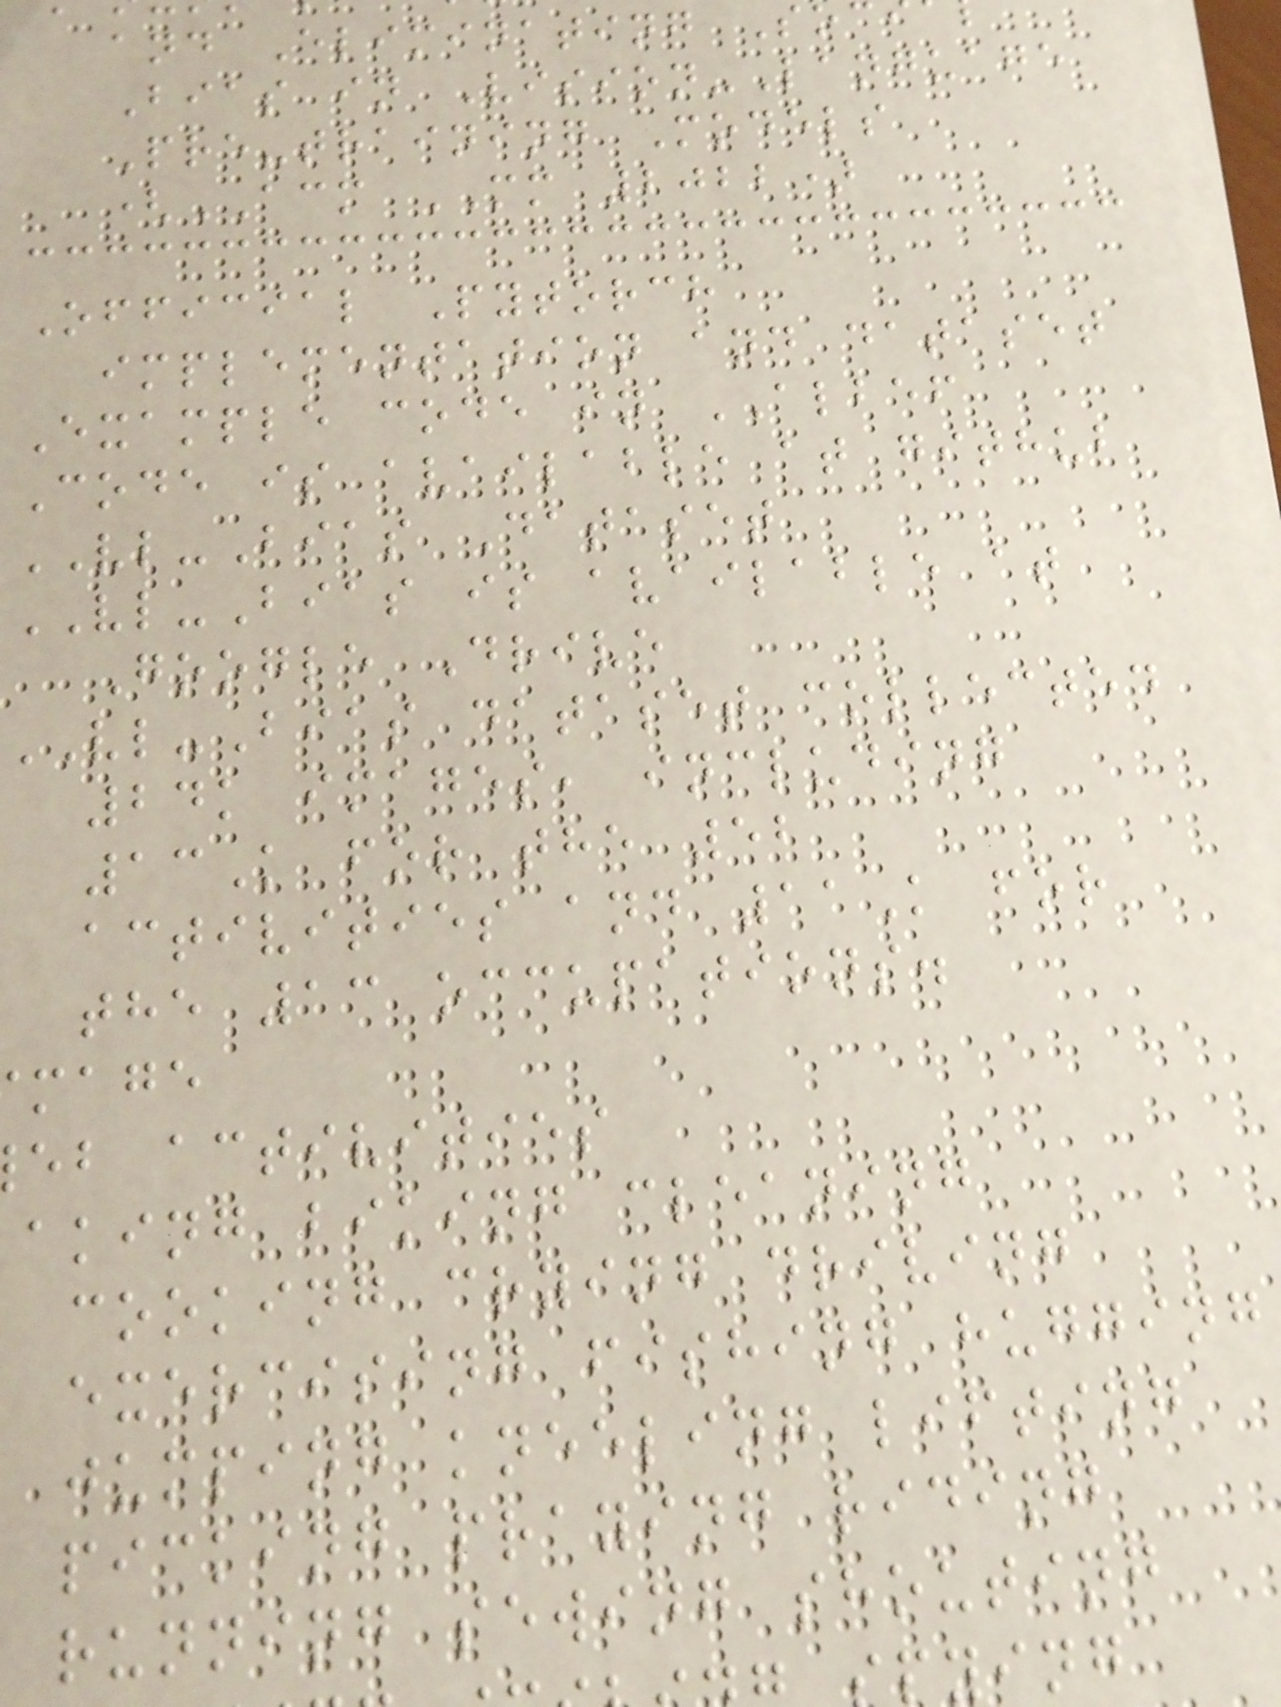and Eliminating So
Bias in Vision-Language
Pre-training Models
(ACM MM 2022)
Official Pytorch
implementation and dataset
Example code in ALBEF
Code is available at github
VL-Bias Dataset
VL-Bias is available at
Google Drive
VL-Bias dataset collected
24k images, including
13K for the 52
activities and 11K for
the 13 occupations.
mage
eb activities
aking biking cleaning
cooking crying driving
exercising fishing hugging
jumping kneeling lifting
picking praying riding
running sewing shouting
